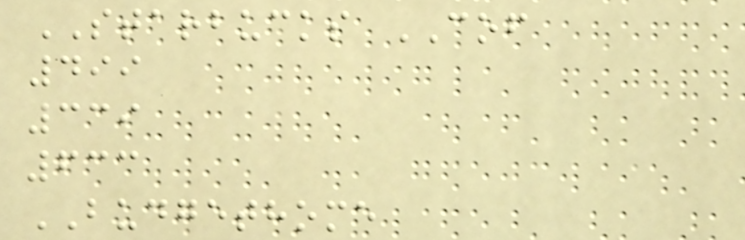STARBUCKS COF
499
339
633
BUDGETHOME
